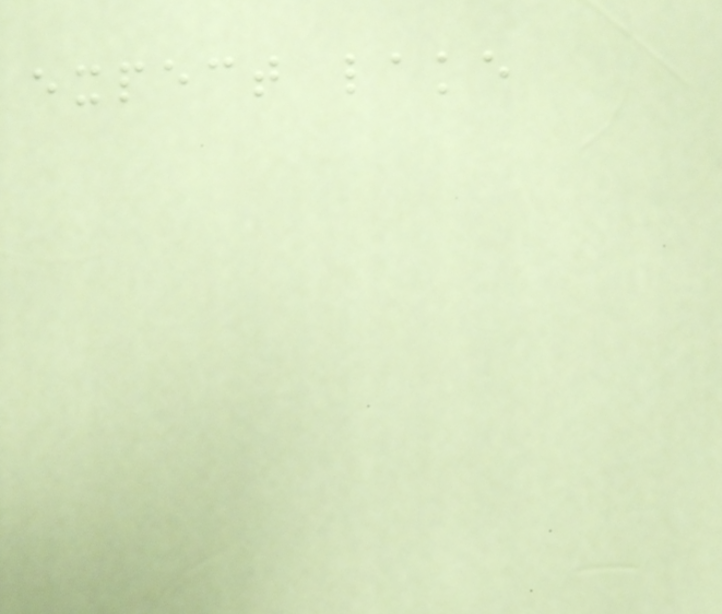expect lake
